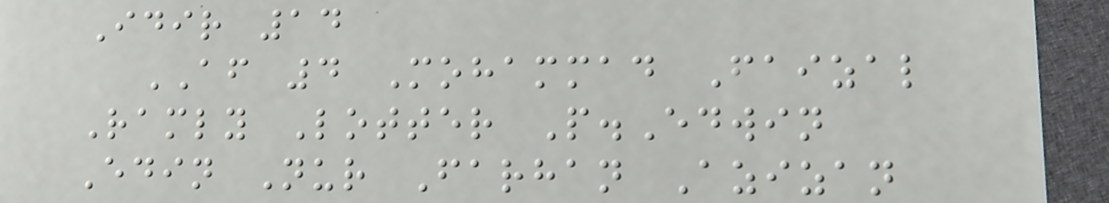Idir 14
AF 4 Mohammad Faizal
Ramly Lotter P.Edwin
Edin Nur Farhan Azizan
